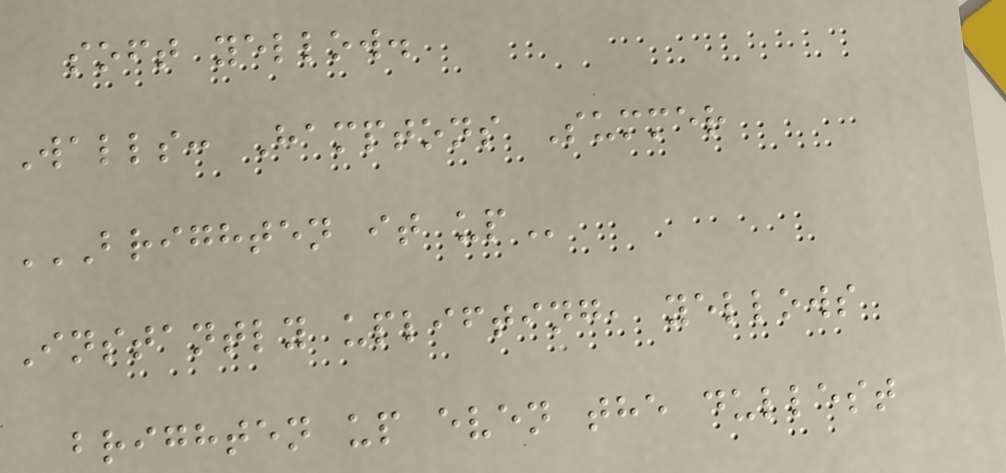soft yellow.
Walls: Hamptons Summer
BRIGHTEN IT UP
Instantly uplifting, yellows
brighten up even the dullest
